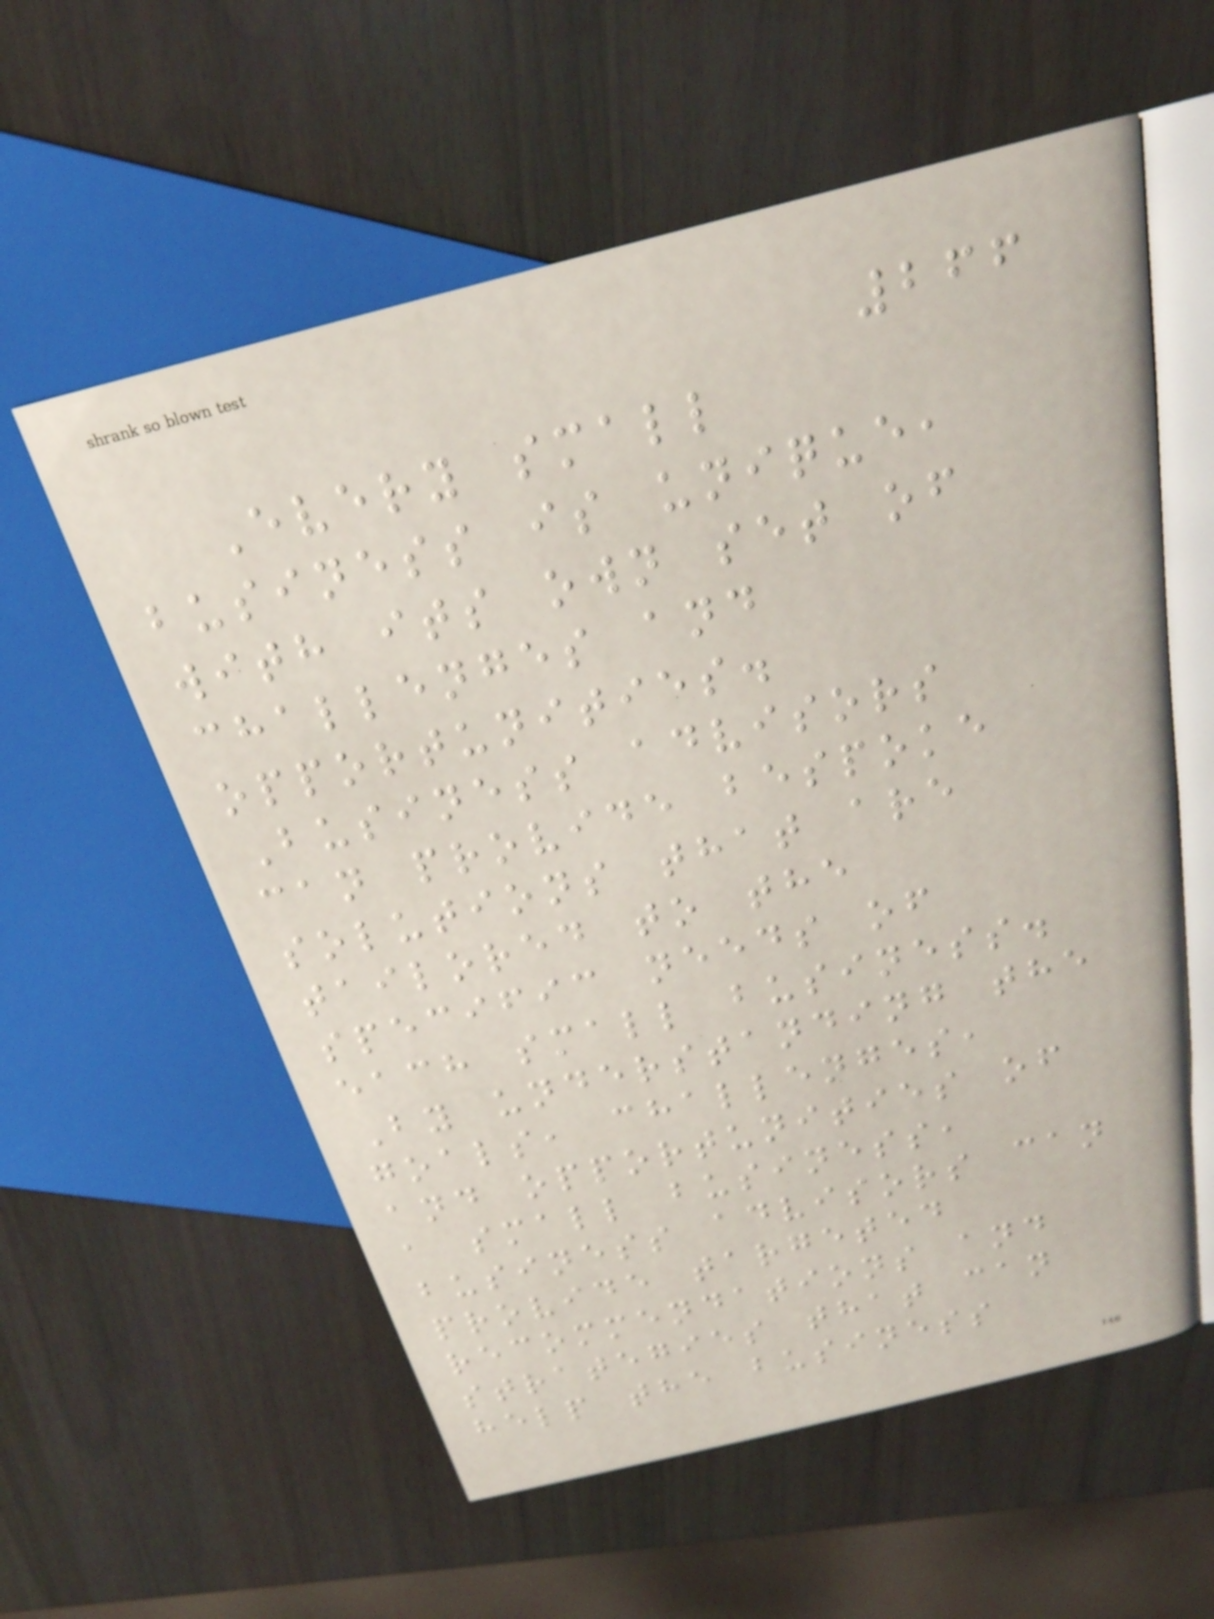266
Every small
business is unique,
with its own set of
challenges and
opportunities.
Business advisors
can provide bespoke
solutions that are
tailored to the
specific needs of
each small business.
By understanding the
goals, challenges,
and opportunities of
a small business,
business advisors can
provide targeted
recommendations and
strategies that can
help the business
